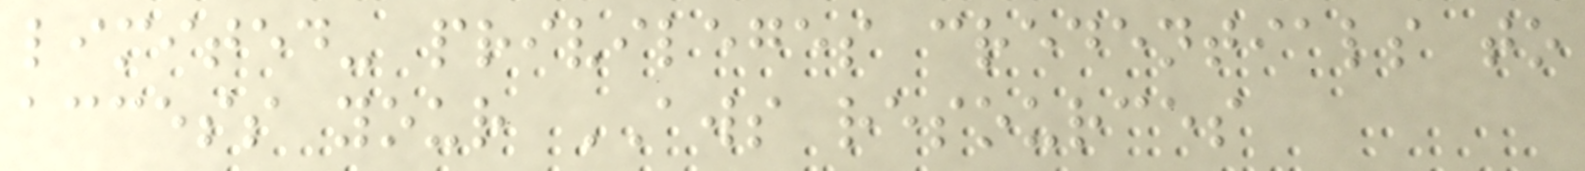limited- privileges credentials to
access your AWS resources
